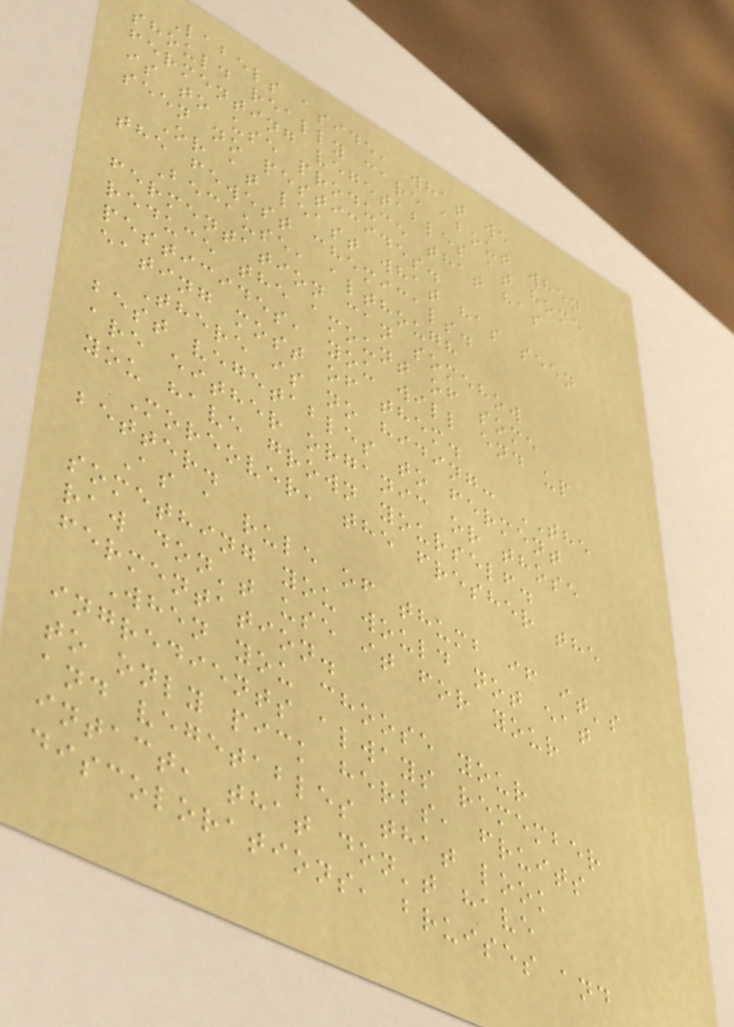Labels aside, what we
should really care about when
fermenting vegetables at home
is to use produce that has
seen no pesticides.
Or at least what has seen
the fewest chemicals.
Because, although
fermentation can somehow
reduce the amount of some
pesticides, you will end up
eating most of them.
There is no hiding: THE
best vegetables to ferment
are either organic or those
you have grown yourself.
Moreover, the fresher the
better.
As a rule of thumb if it's
something you would not eat
raw don't use it for your
fermentation.
When you choose your
ingredients always remember
to only pick herbs, fruits
and vegetables that look
intact, that don't have
discolorations, bruises and
